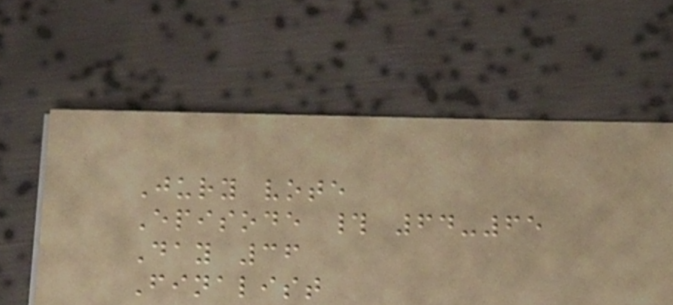Jury vote
Episode # 64-65
Day 36
Finalist
